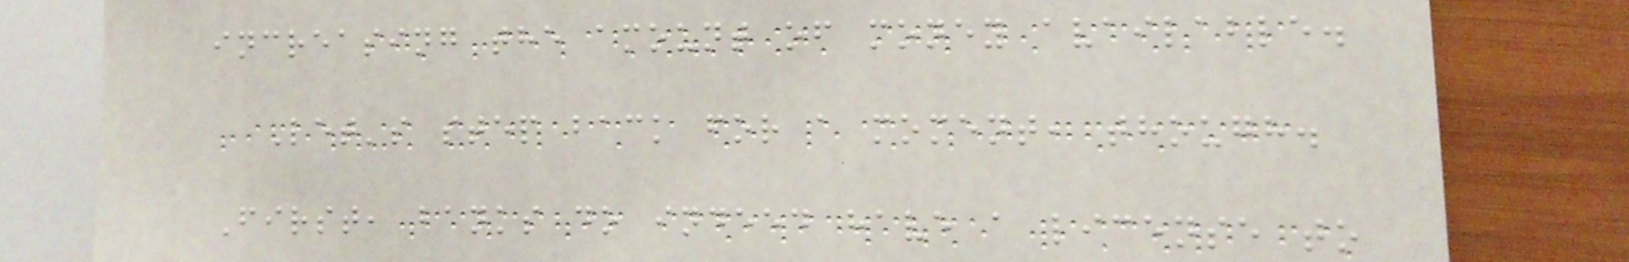increasing the amount of money available.
Let's step back for a moment, though.
First, banks do indeed have a license to
